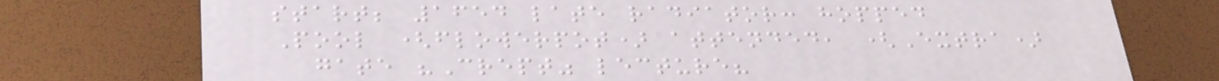start; 1654 late radiator: hopped
Pool (flowerpot) attended, (Extra)
gate "Crept" lecture?
